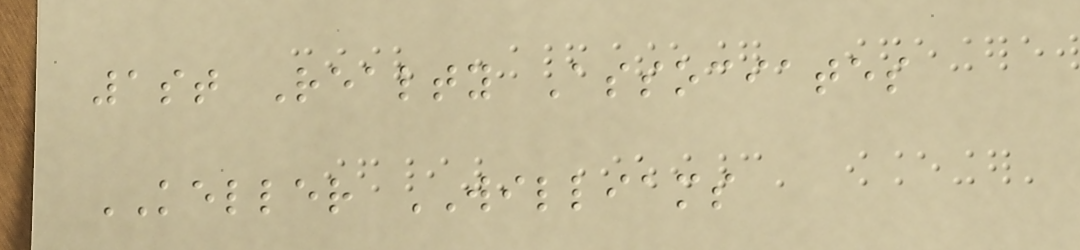1st Realty Associates
KELLER WILLIAMS
